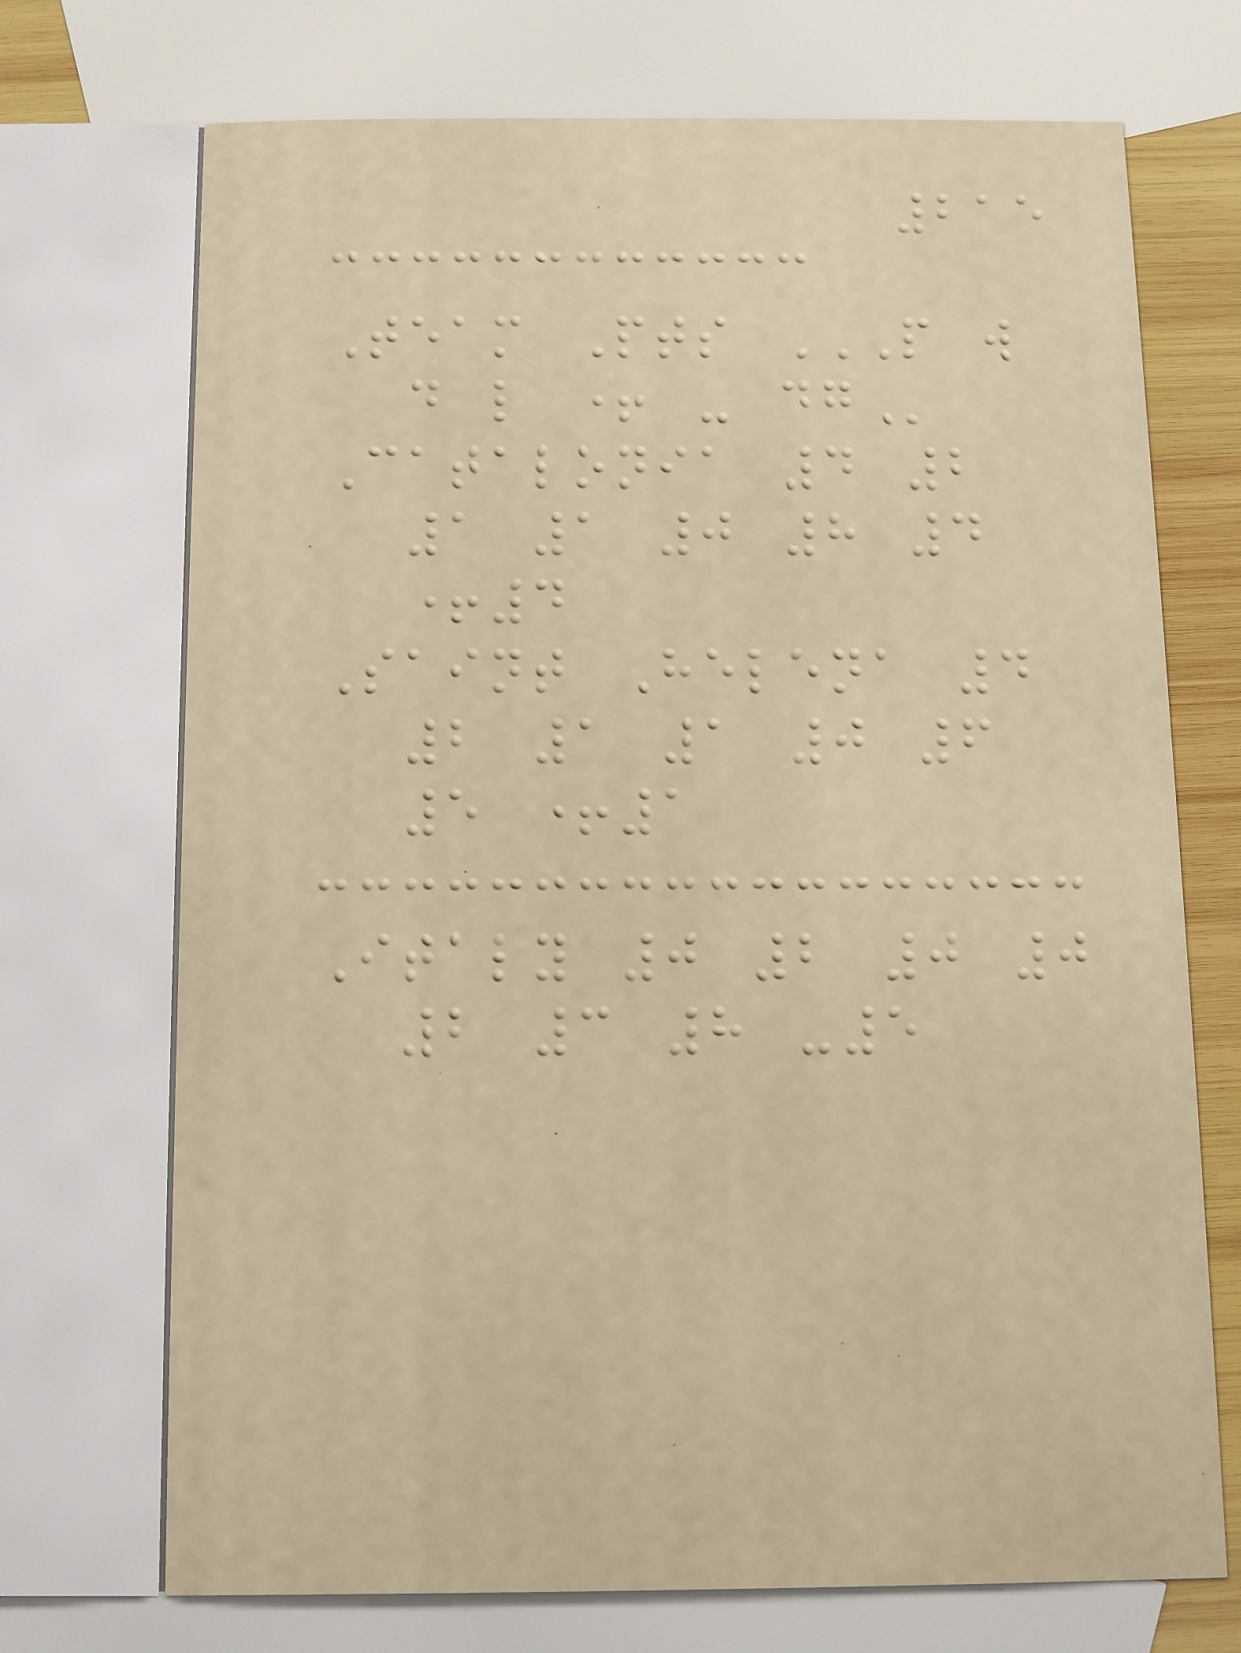215
Team Pts P W
D L + - DG
Catalonia 4 2
1 1 0 8 4
+4
Saint Helena 4
2 1 1 0 6
5 +1
Italy 0 2 0 0
2 3 8 -5
